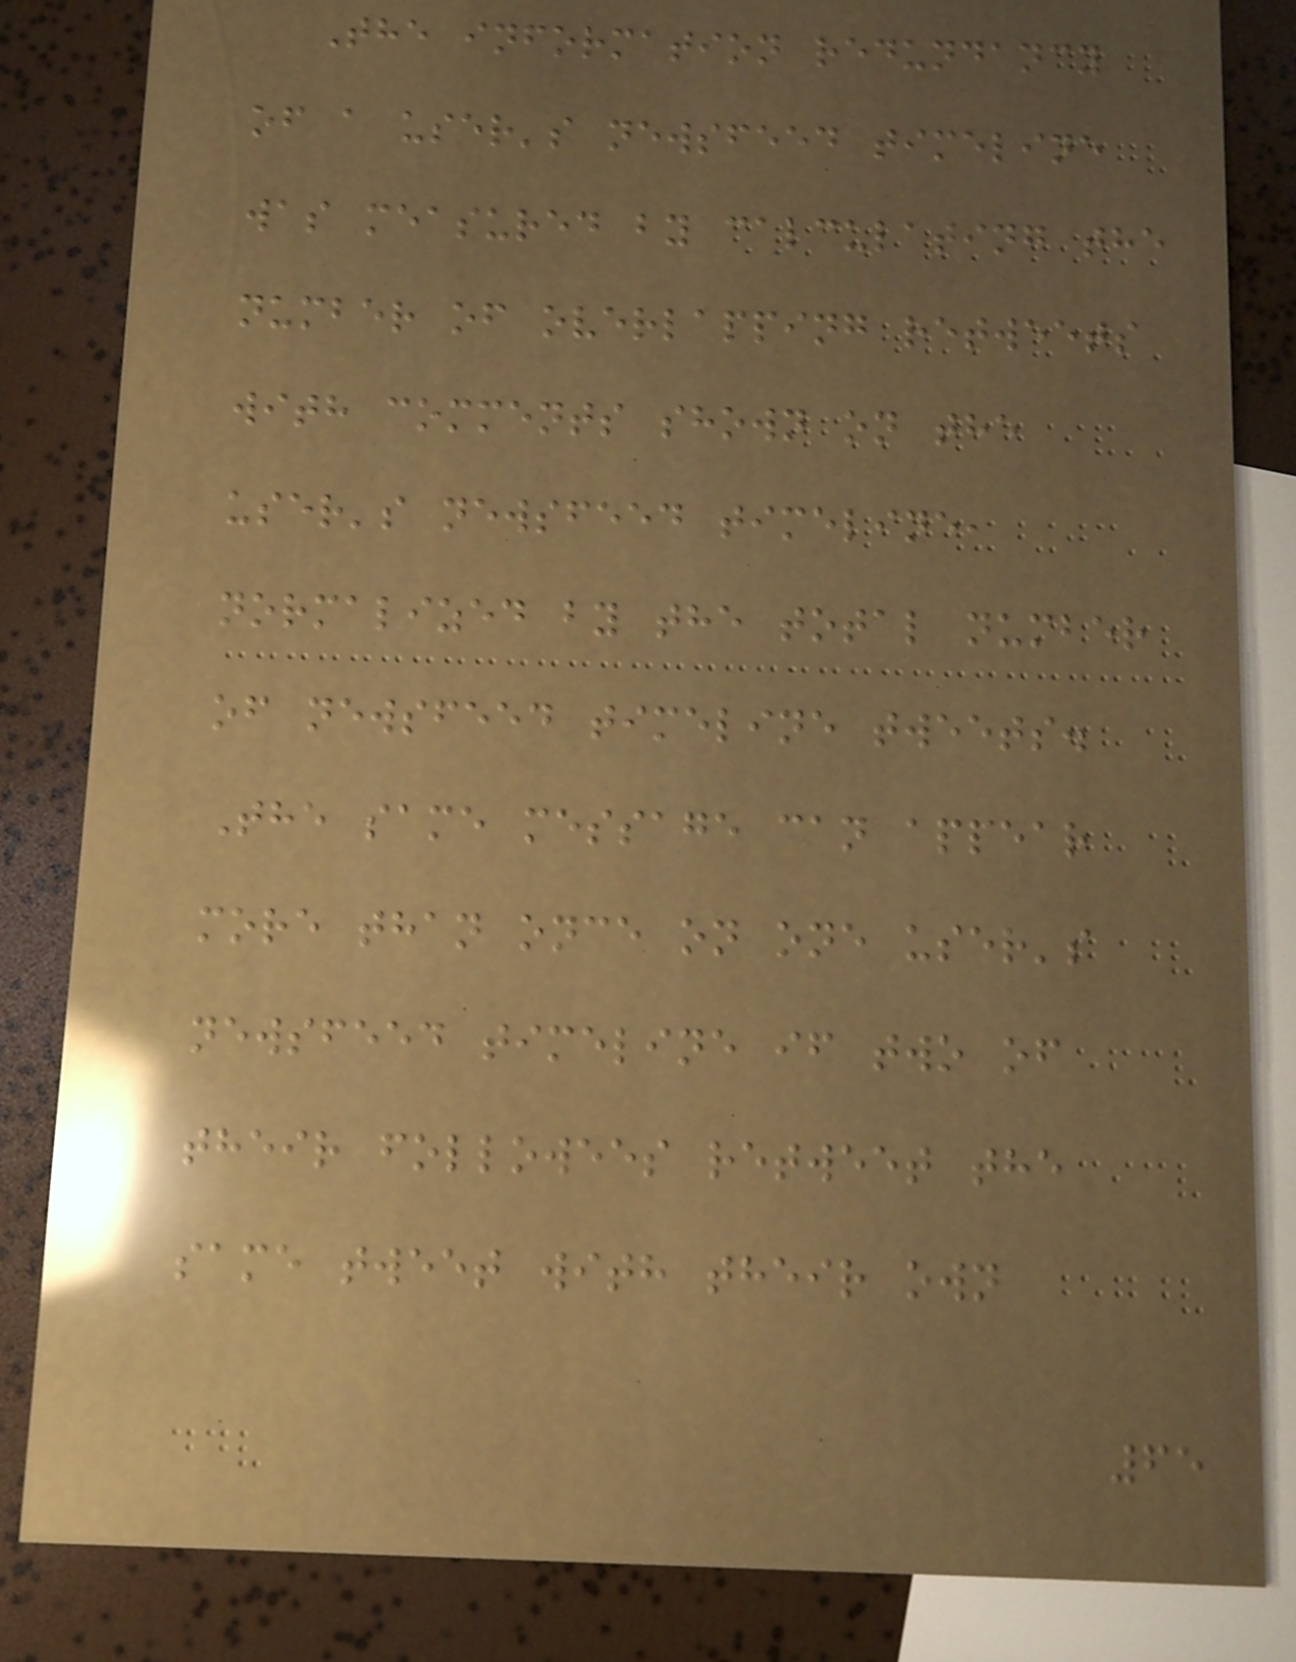The information redundancy
of a user's newsfeed timeline
was measured by calculating the
number of overlapping retweets
with comments shown on the
user's newsfeed timeline,
normalized by the total number
of newsfeed timeline tweets.
The same message can appear
more than once on one user's
newsfeed timeline if two of
their followees retweet the
same tweet with their own
65
